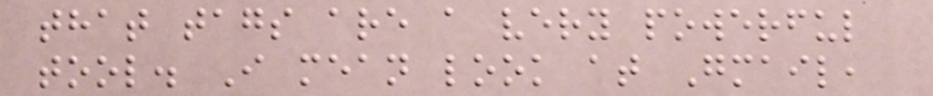that tags are a very powerful
tool. I mean look at Gmail,
